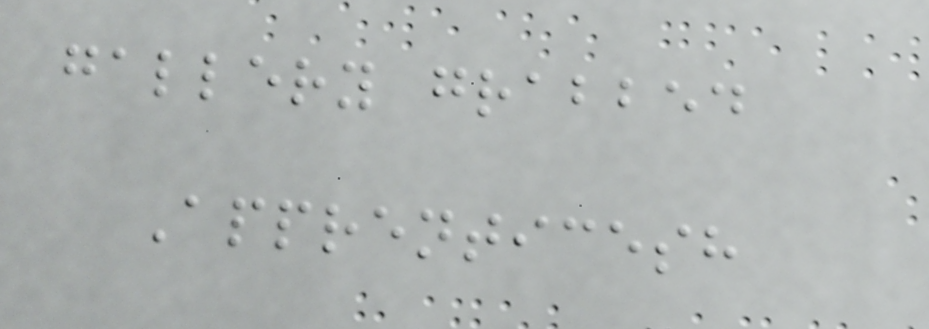gallery grabbed
Apprenticesh
